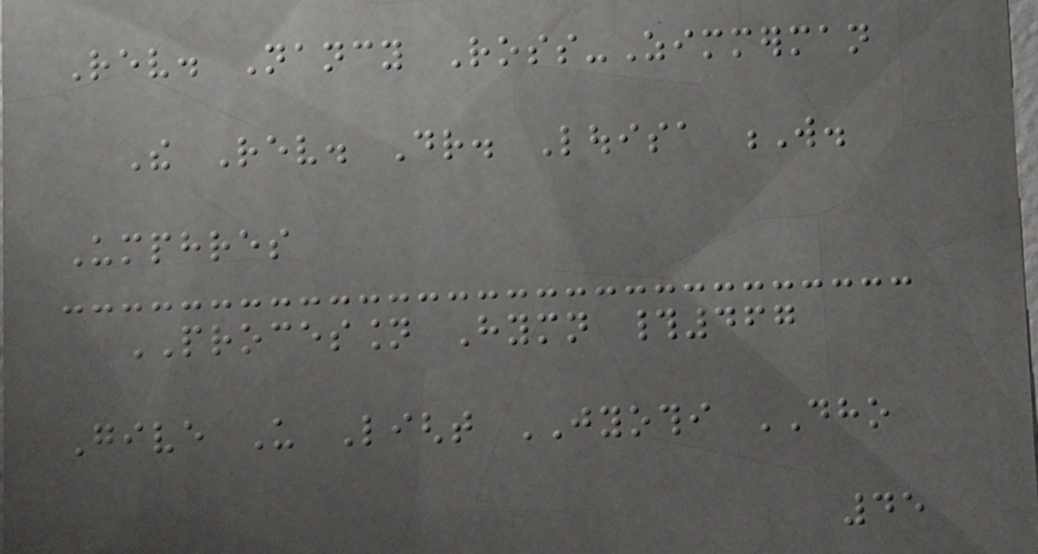Rev. Nancy Ross-Zimmerman
The Rev. Dr. Louisa W.
Umphres
PROCESSION Hymn #467
Give Us Light JYOTHI DHO
45
